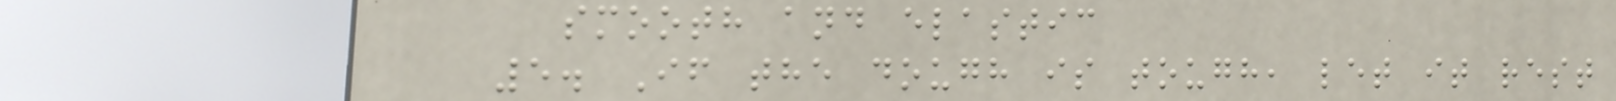smooth and elastic
5. If the dough is tough, let it rest
